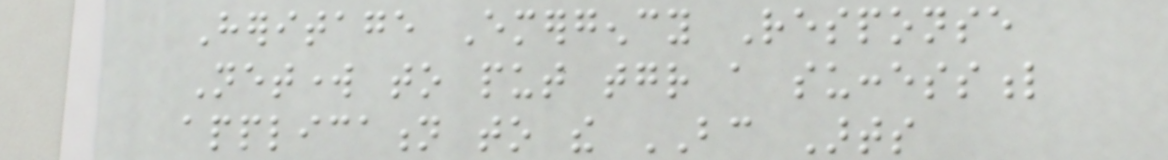Heritage Emergency Response
Network to put together a successful
application to the BC Arts
